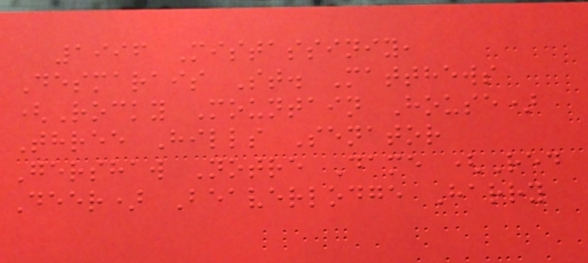1996 Mistassiniy,
Desmarais St. Matthews
(Rocky Mountain House)
Three Hills Senator
Gershaw Notre Dame (Red
Deer) Beaverlodge Harry
